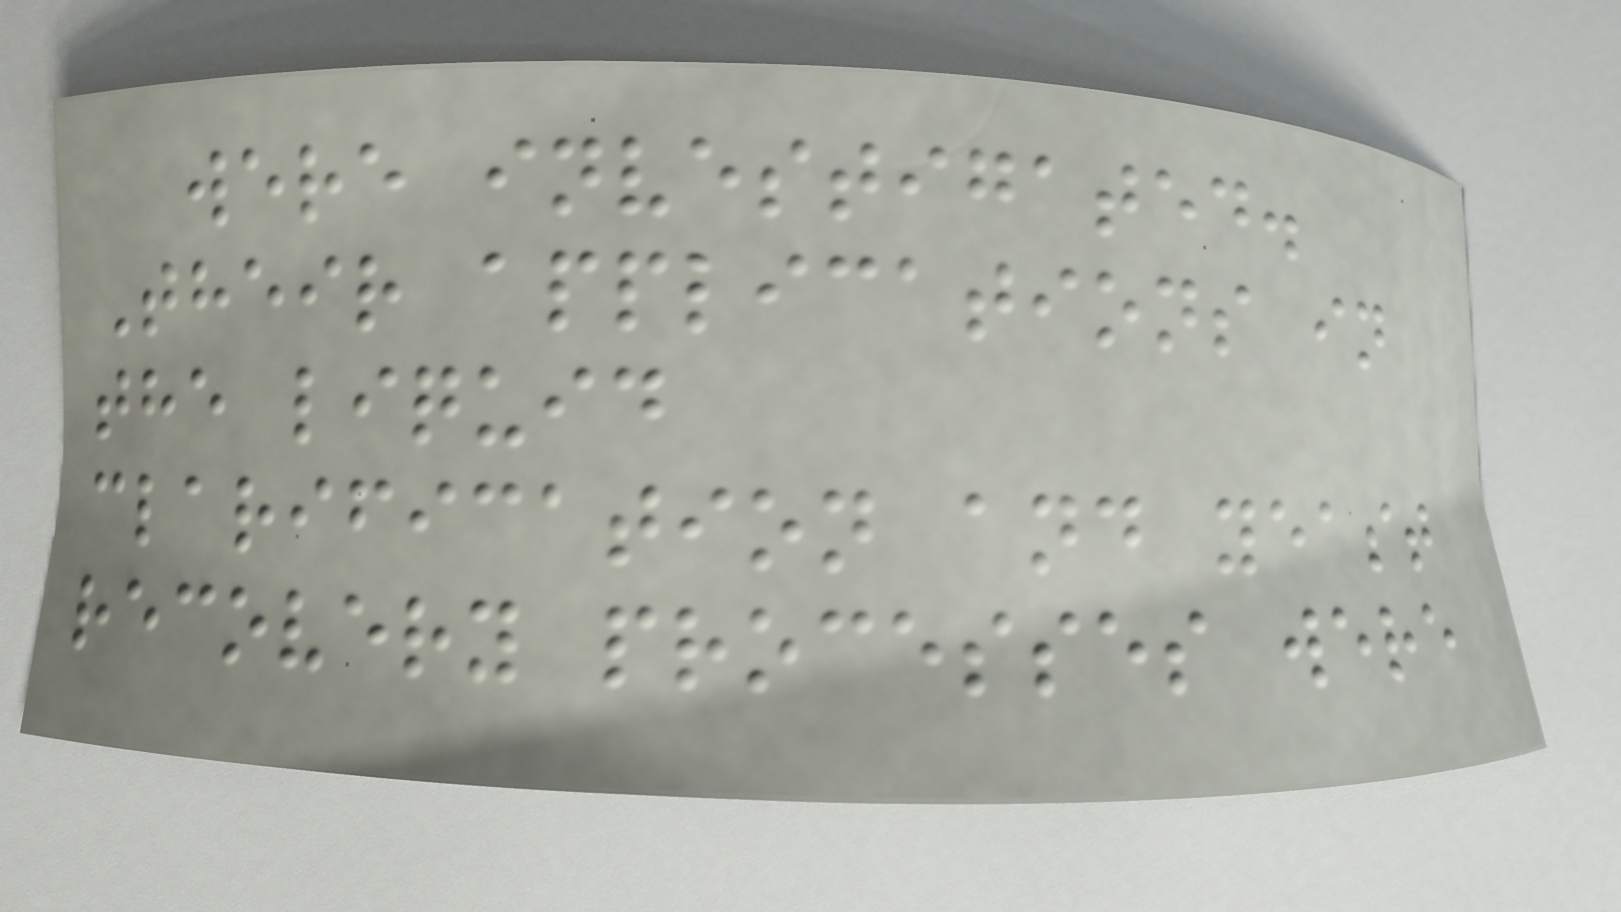were investigated.
Their applications in
the liquid
clarification and yeast
recovery processes were
